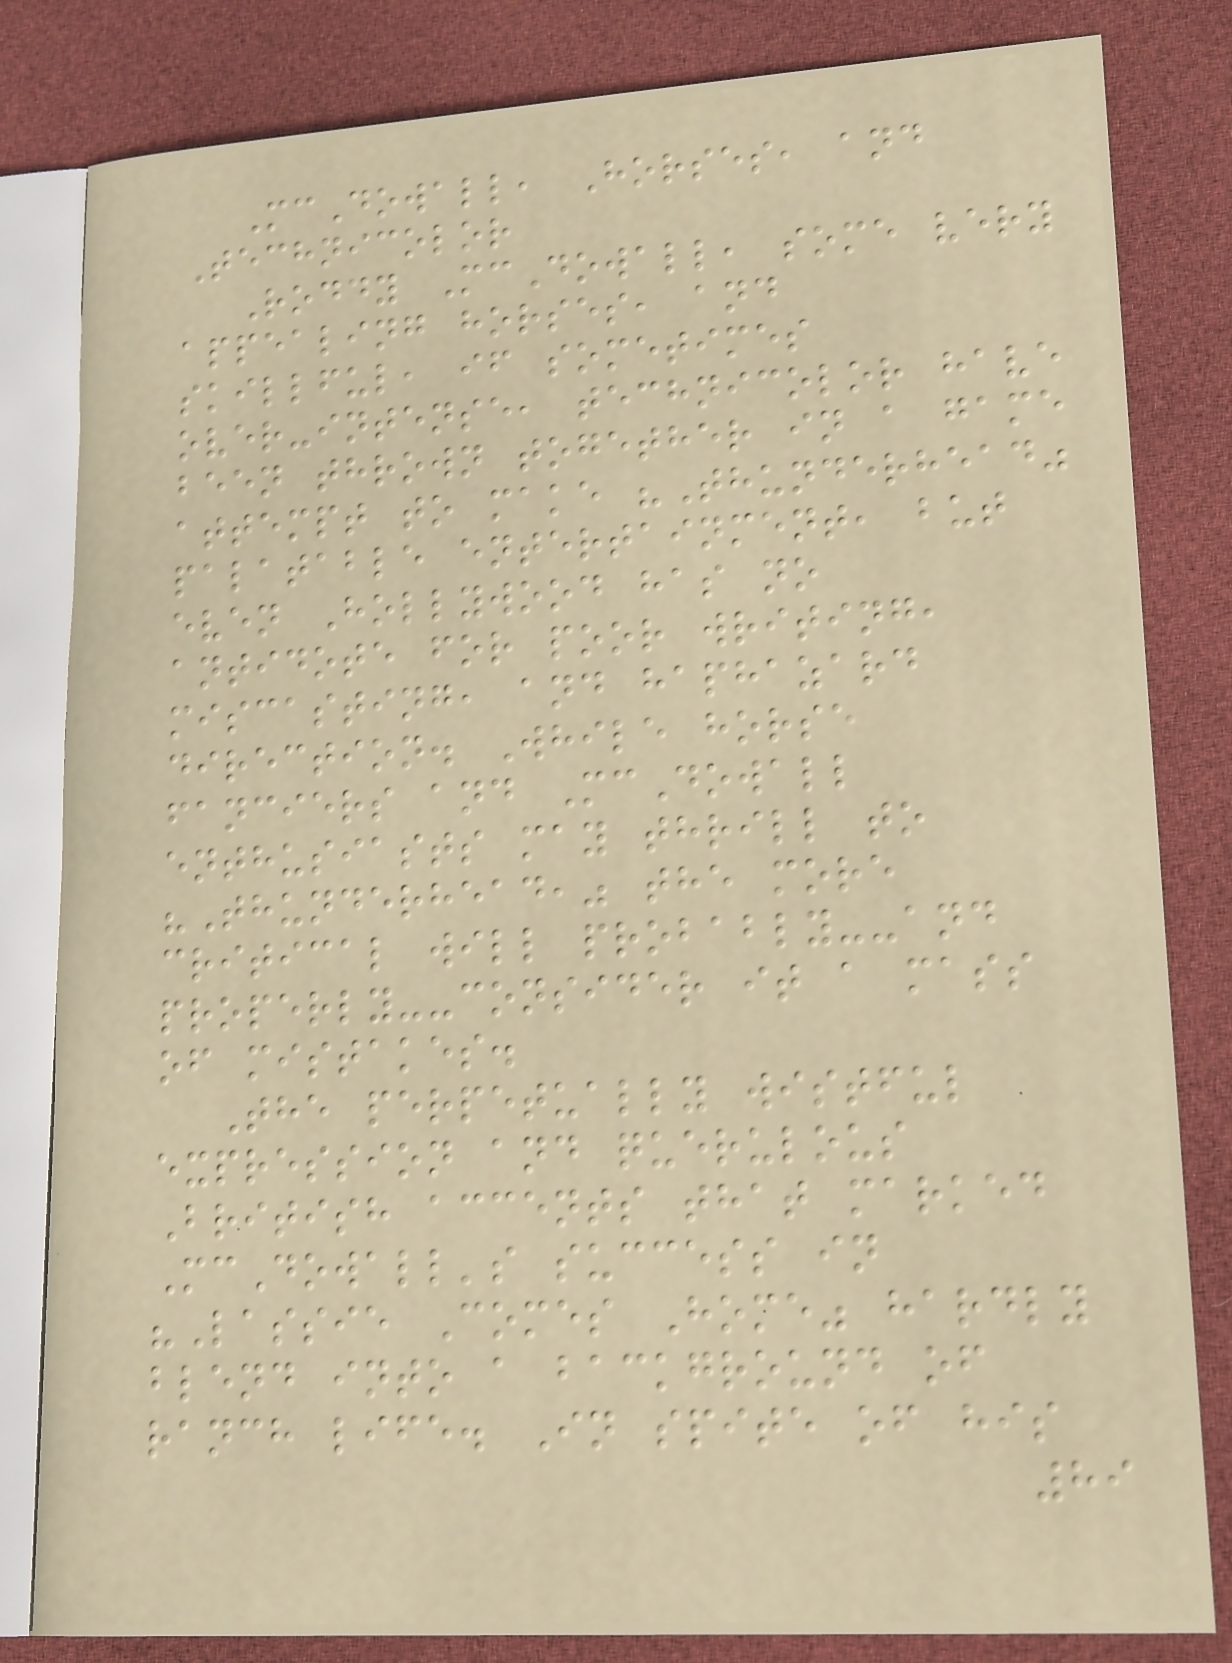McDowall, Horses, and
Technicolor
Roddy McDowall, some very
appealing horses, and
skillful, if sometimes
over-intense, technicolor have
been thrown together in a game
attempt to make "Thunderhead"
palatable entertainment, but
even Hollywood has no
antidote for poor writing,
miscasting, and haphazard
direction. While horse
fanciers and McDowall
enthusiasts may thrill to
"Thunderhead," the more
critical will probably--and
properly--consider it a mass
of mistakes.
The perpetually wistful
expression and querulous
British accents that marked
McDowall's success in
"Lassie Comes Home" hardly
blend into a background of
ranch life. In spite of his
89
